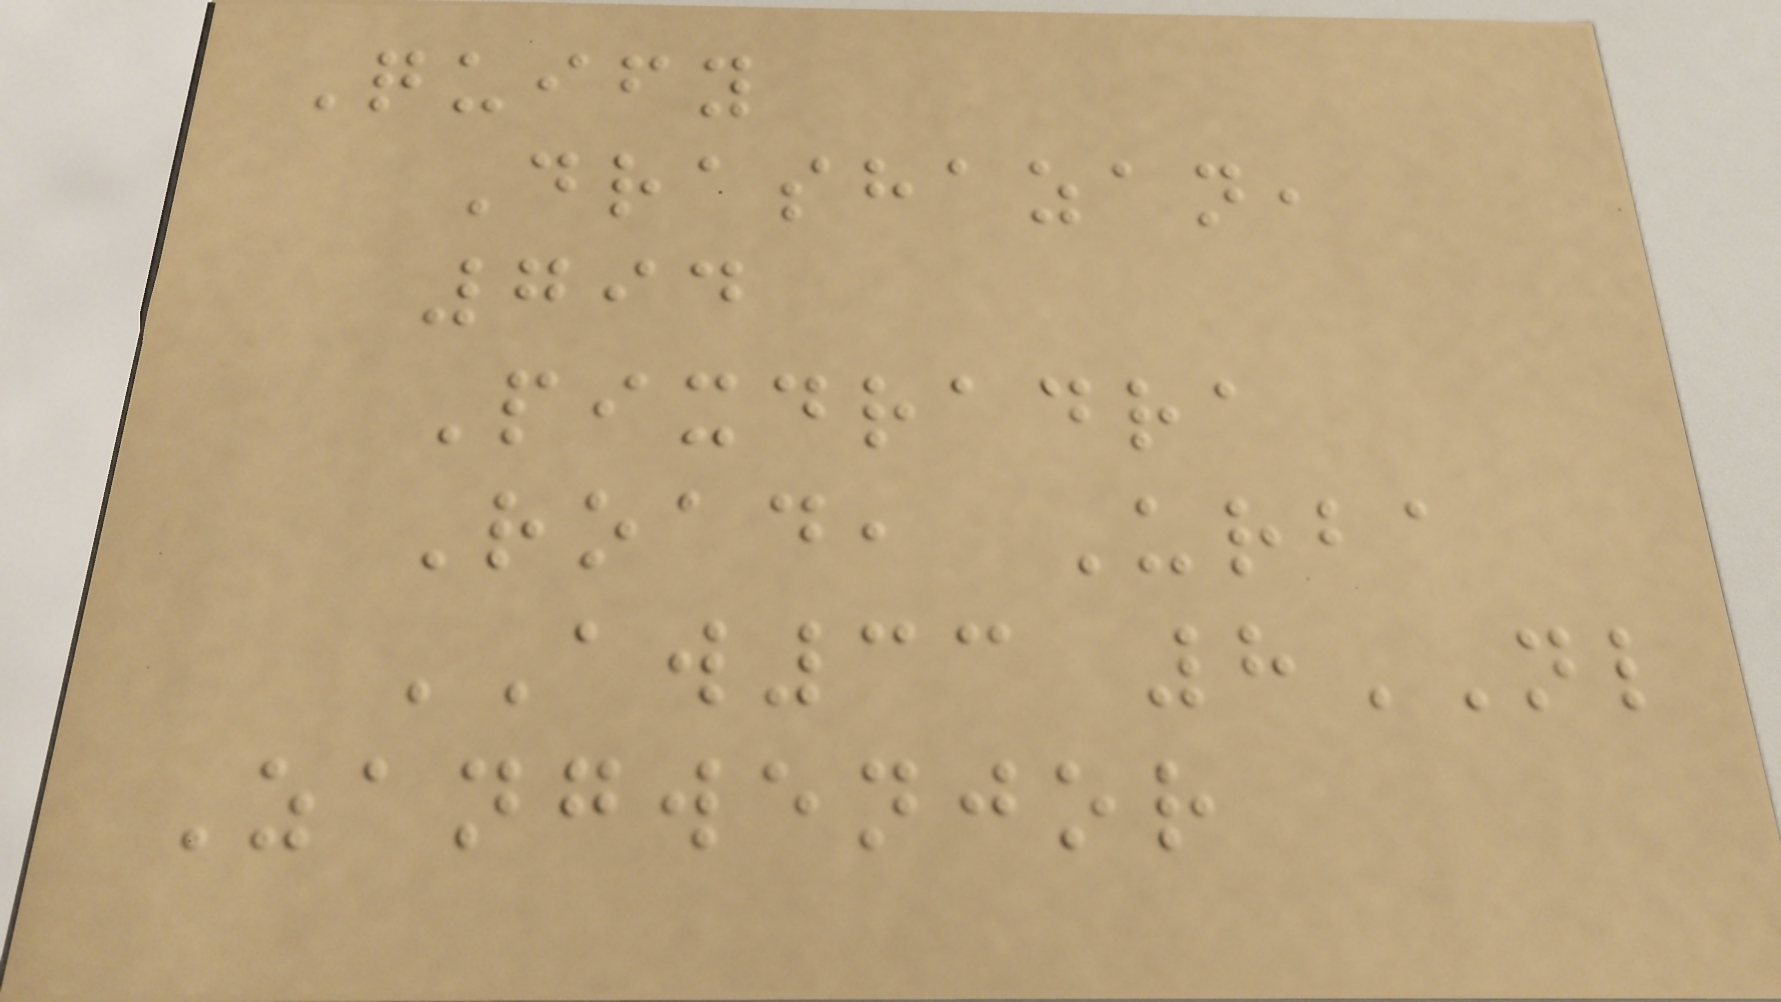Quify
Drashazan,
794
Pixdradra
Road, Urba
AW33 8NL
Zangwenjor
